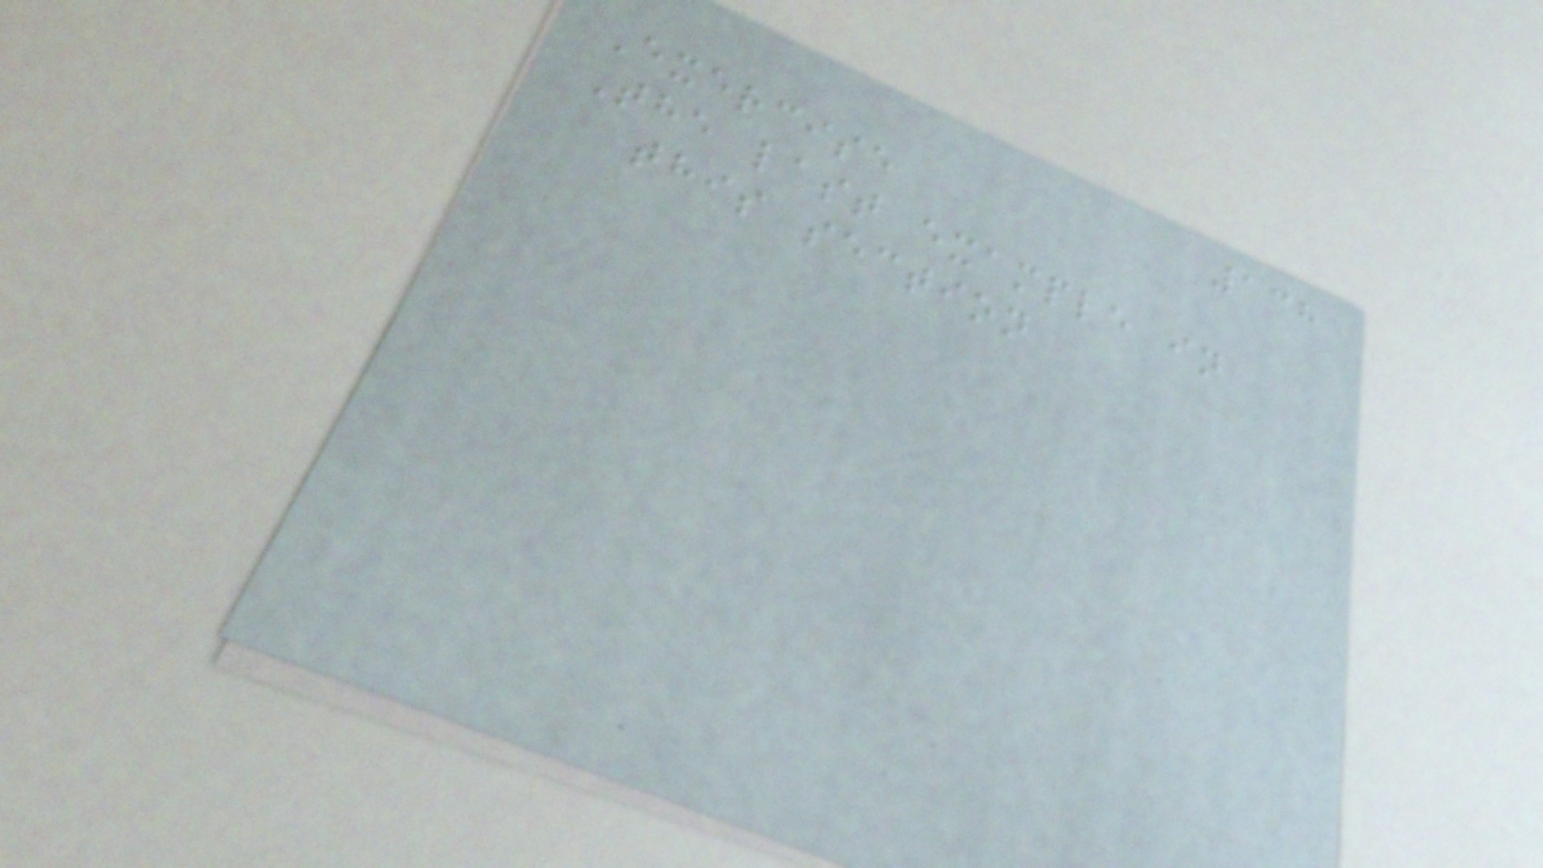138
Exercise
The last example in
this section
